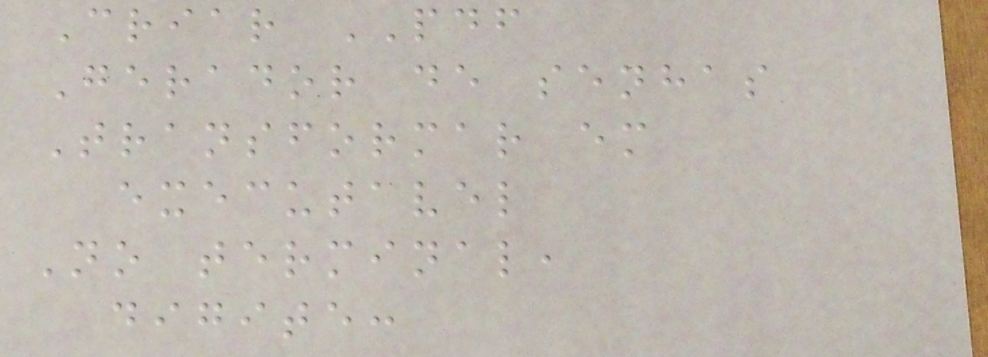Criar PDF
Gerador de senhas
Transformar em
executavel
No terminal,
digite:
